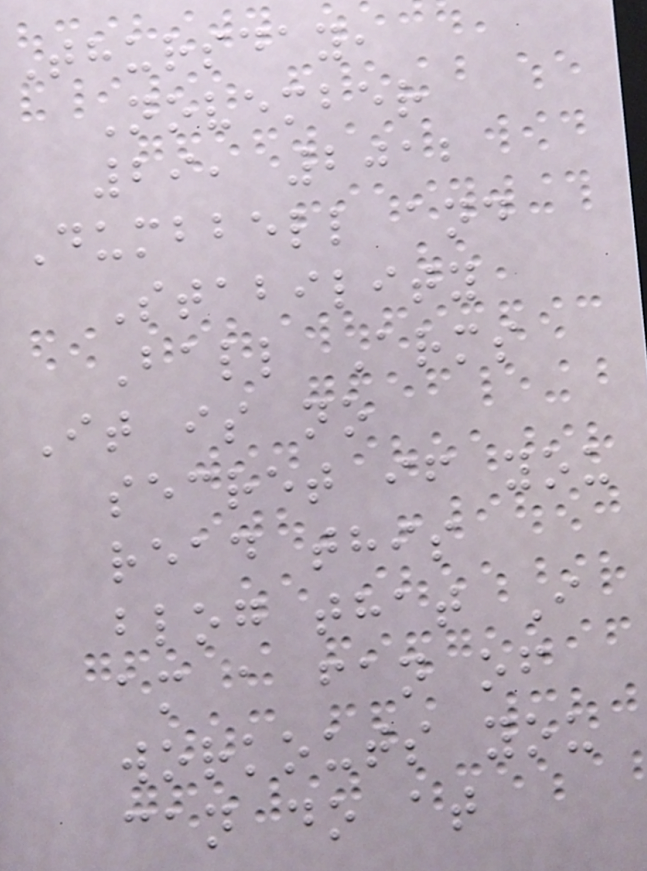Thursday,
November
29, 2012
Dumbbell and
Stability
Ball Arms
It is no
secret if you
read this
blog that I
am a fan of
workouts you
can do at
